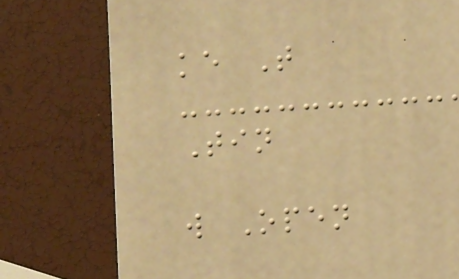ke T
Tin
w Open
